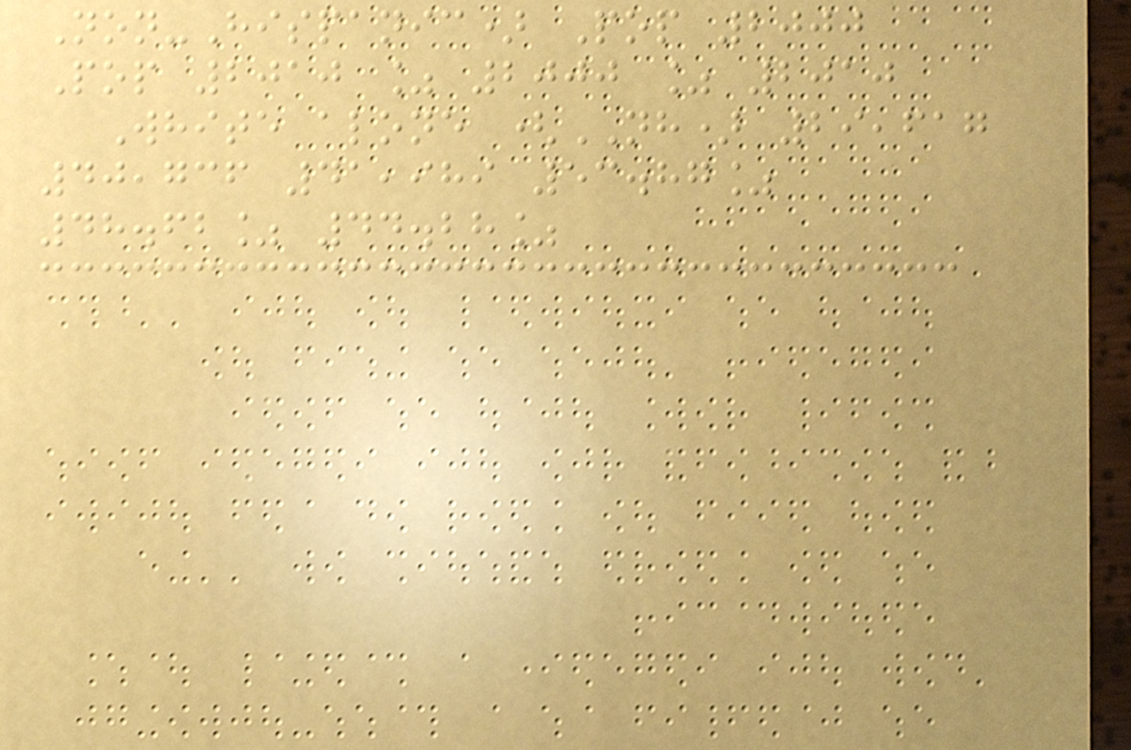Non-Hispanic) Pop 2000
Pop 2010 % 2000 % 2010
White alone (NH) 29,617
40,736 41,989 53.87%
48.62% 44.28%
